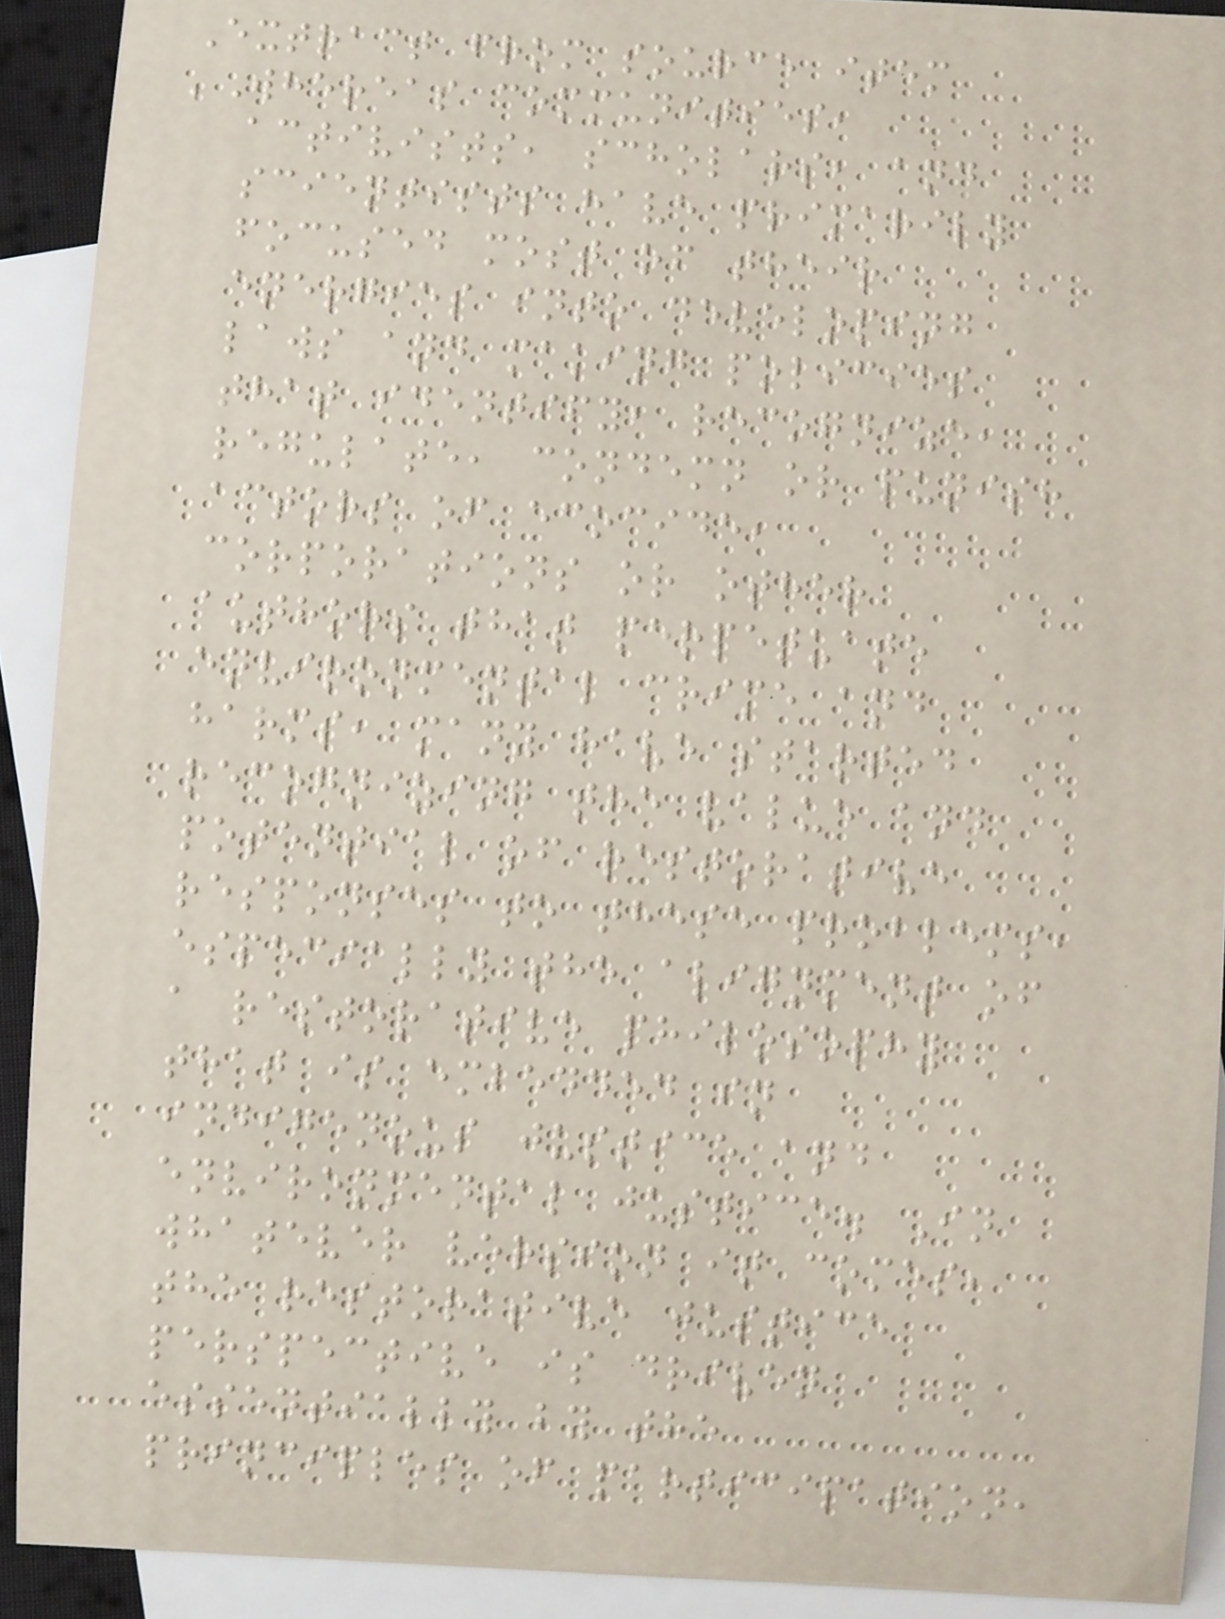Extract from source item
'Whereas communities,
activists, scholars, and
scientists have primarily
focused most of their
energies into developing
laws and making policies
that identify, recognize,
regulate, condemn or punish
actors of ecocide,
corporations or other
authors that perpetuate
environmental crime and
harms, many have started
recognizing the value and
potential of restorative
responses to these problems,
especially the alignment of
a restorative philosophy
that is embedded in
indigenous justice and
environmental justice. In
whatever version it comes,
the restorative justice
perspective is driven
essentially by the
principles of participation,
